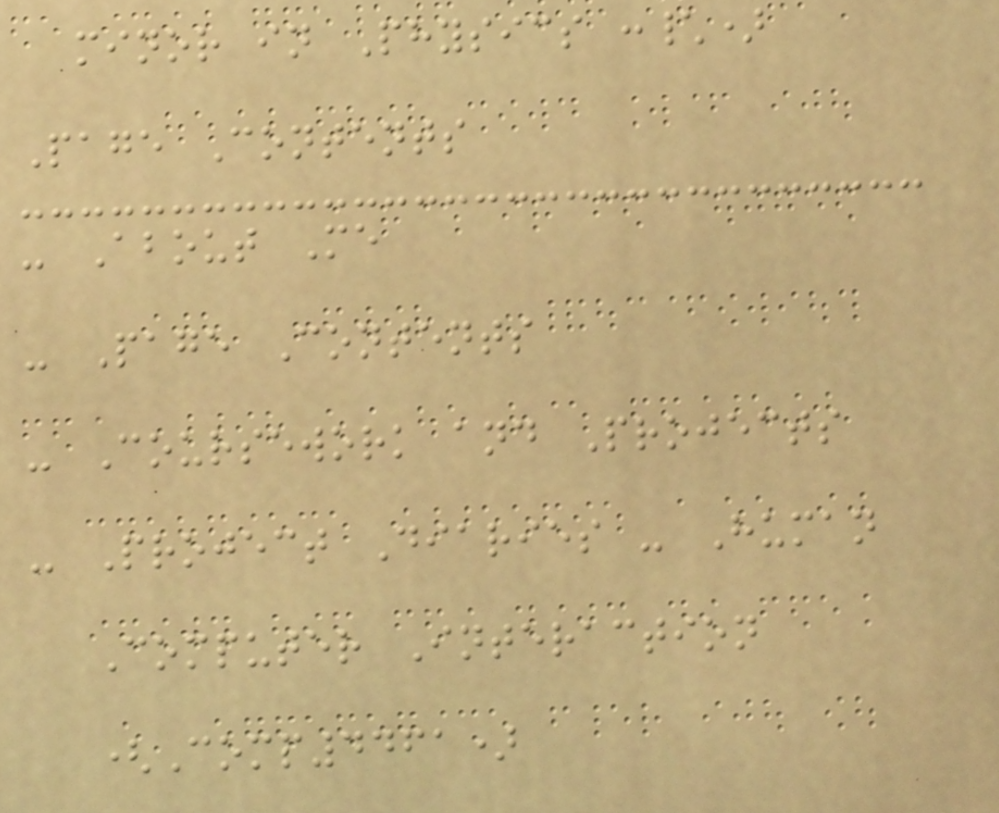minor in Physics :\)
Page Contents
- About Me
- Page Contents
- Coursework and Projects
- Project Diaries - Human
Computer Interaction
(Comp4461)
